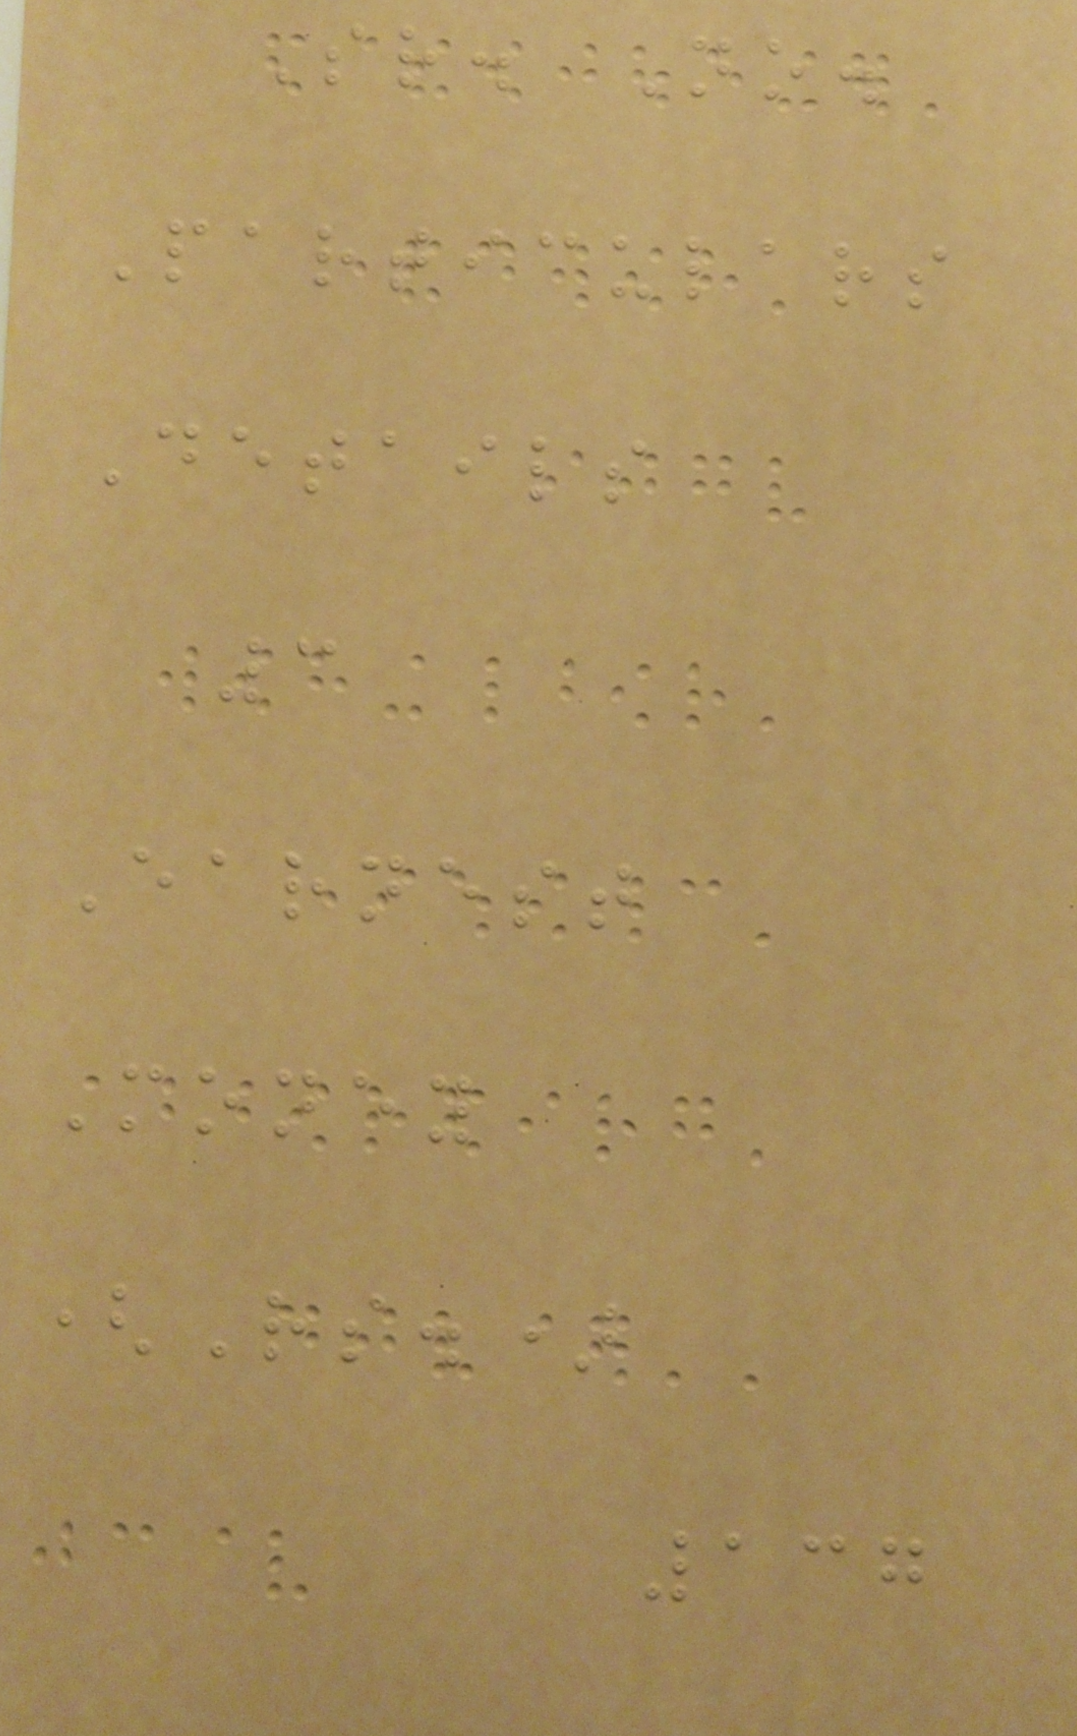Sr. No.
Particulars
Details
3
Earnest
Money
(Rs.)
137
